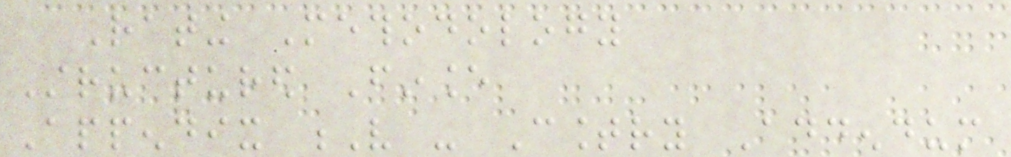Rating Methodology
Structured Finance
Appendix V - Country Addendum
